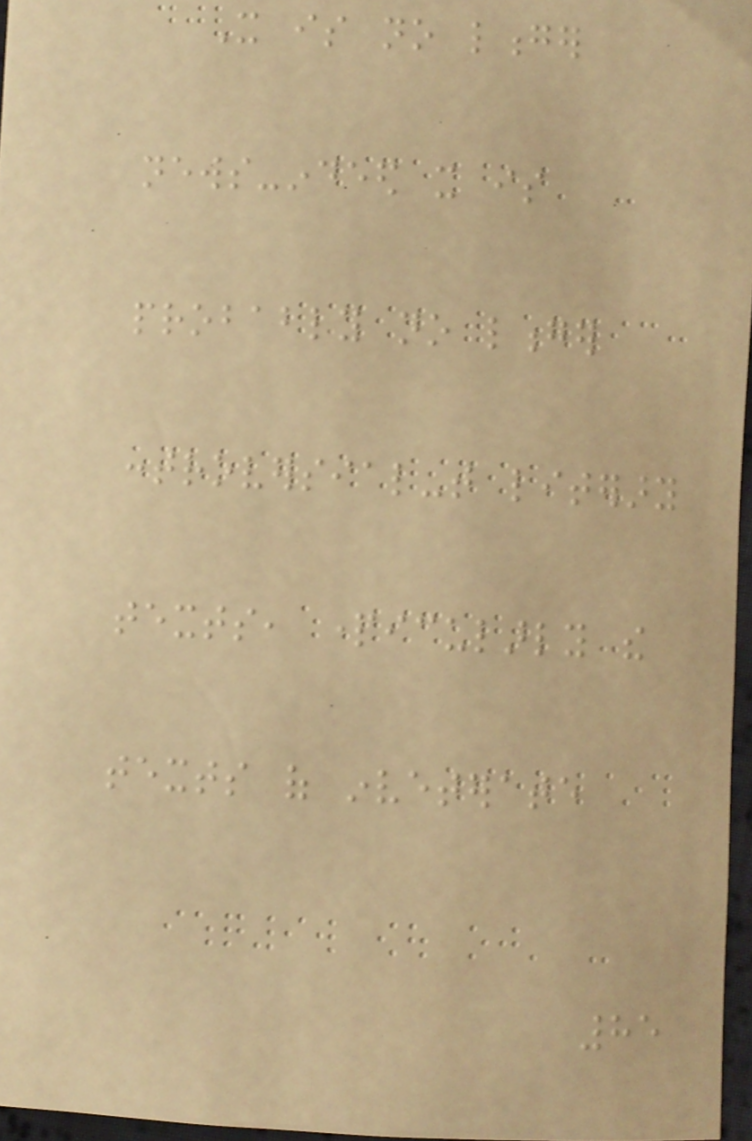It is no longer
news-indeed it is
probably no longer
controversial-that literary
texts, particularly the
texts of inveterate
85
